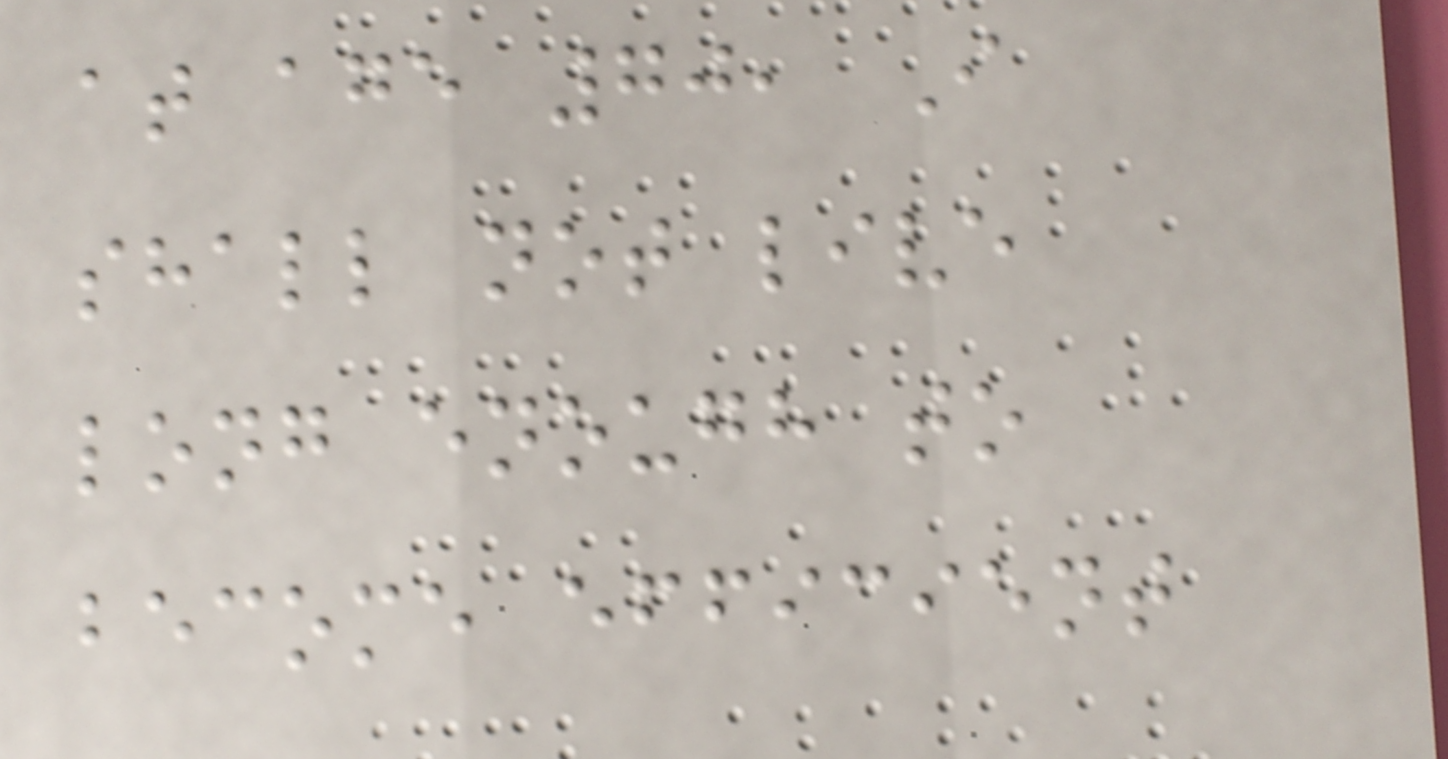at age 70, I
shall not live
long enough to
become efficient
